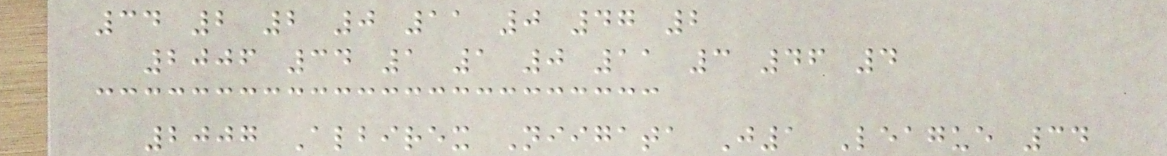34 2 2 0 11 0 47 2
2006 34 1 1 0 11 3 46 4
2007 Albirex Niigata J1 League 34
